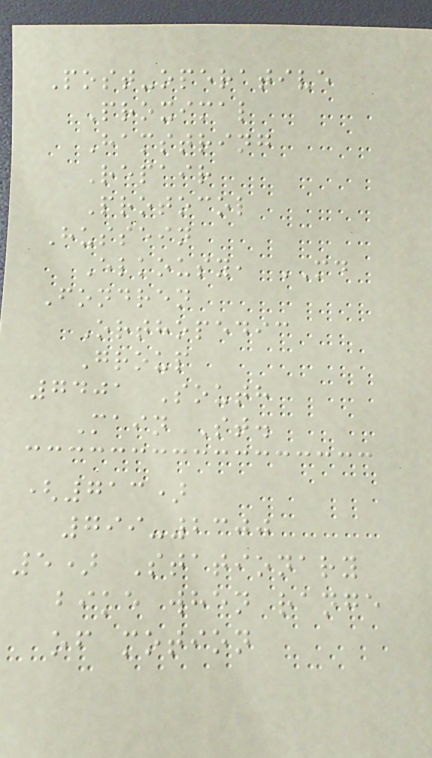Post-operative
Proximal
Hamstring
Repair
Protocol
Hussein
Elkousy, MD
Fondren
Orthopedic
Group
7401 South
Main St.
(713)
799-2300
5) Stationary
bike when range
of motion
